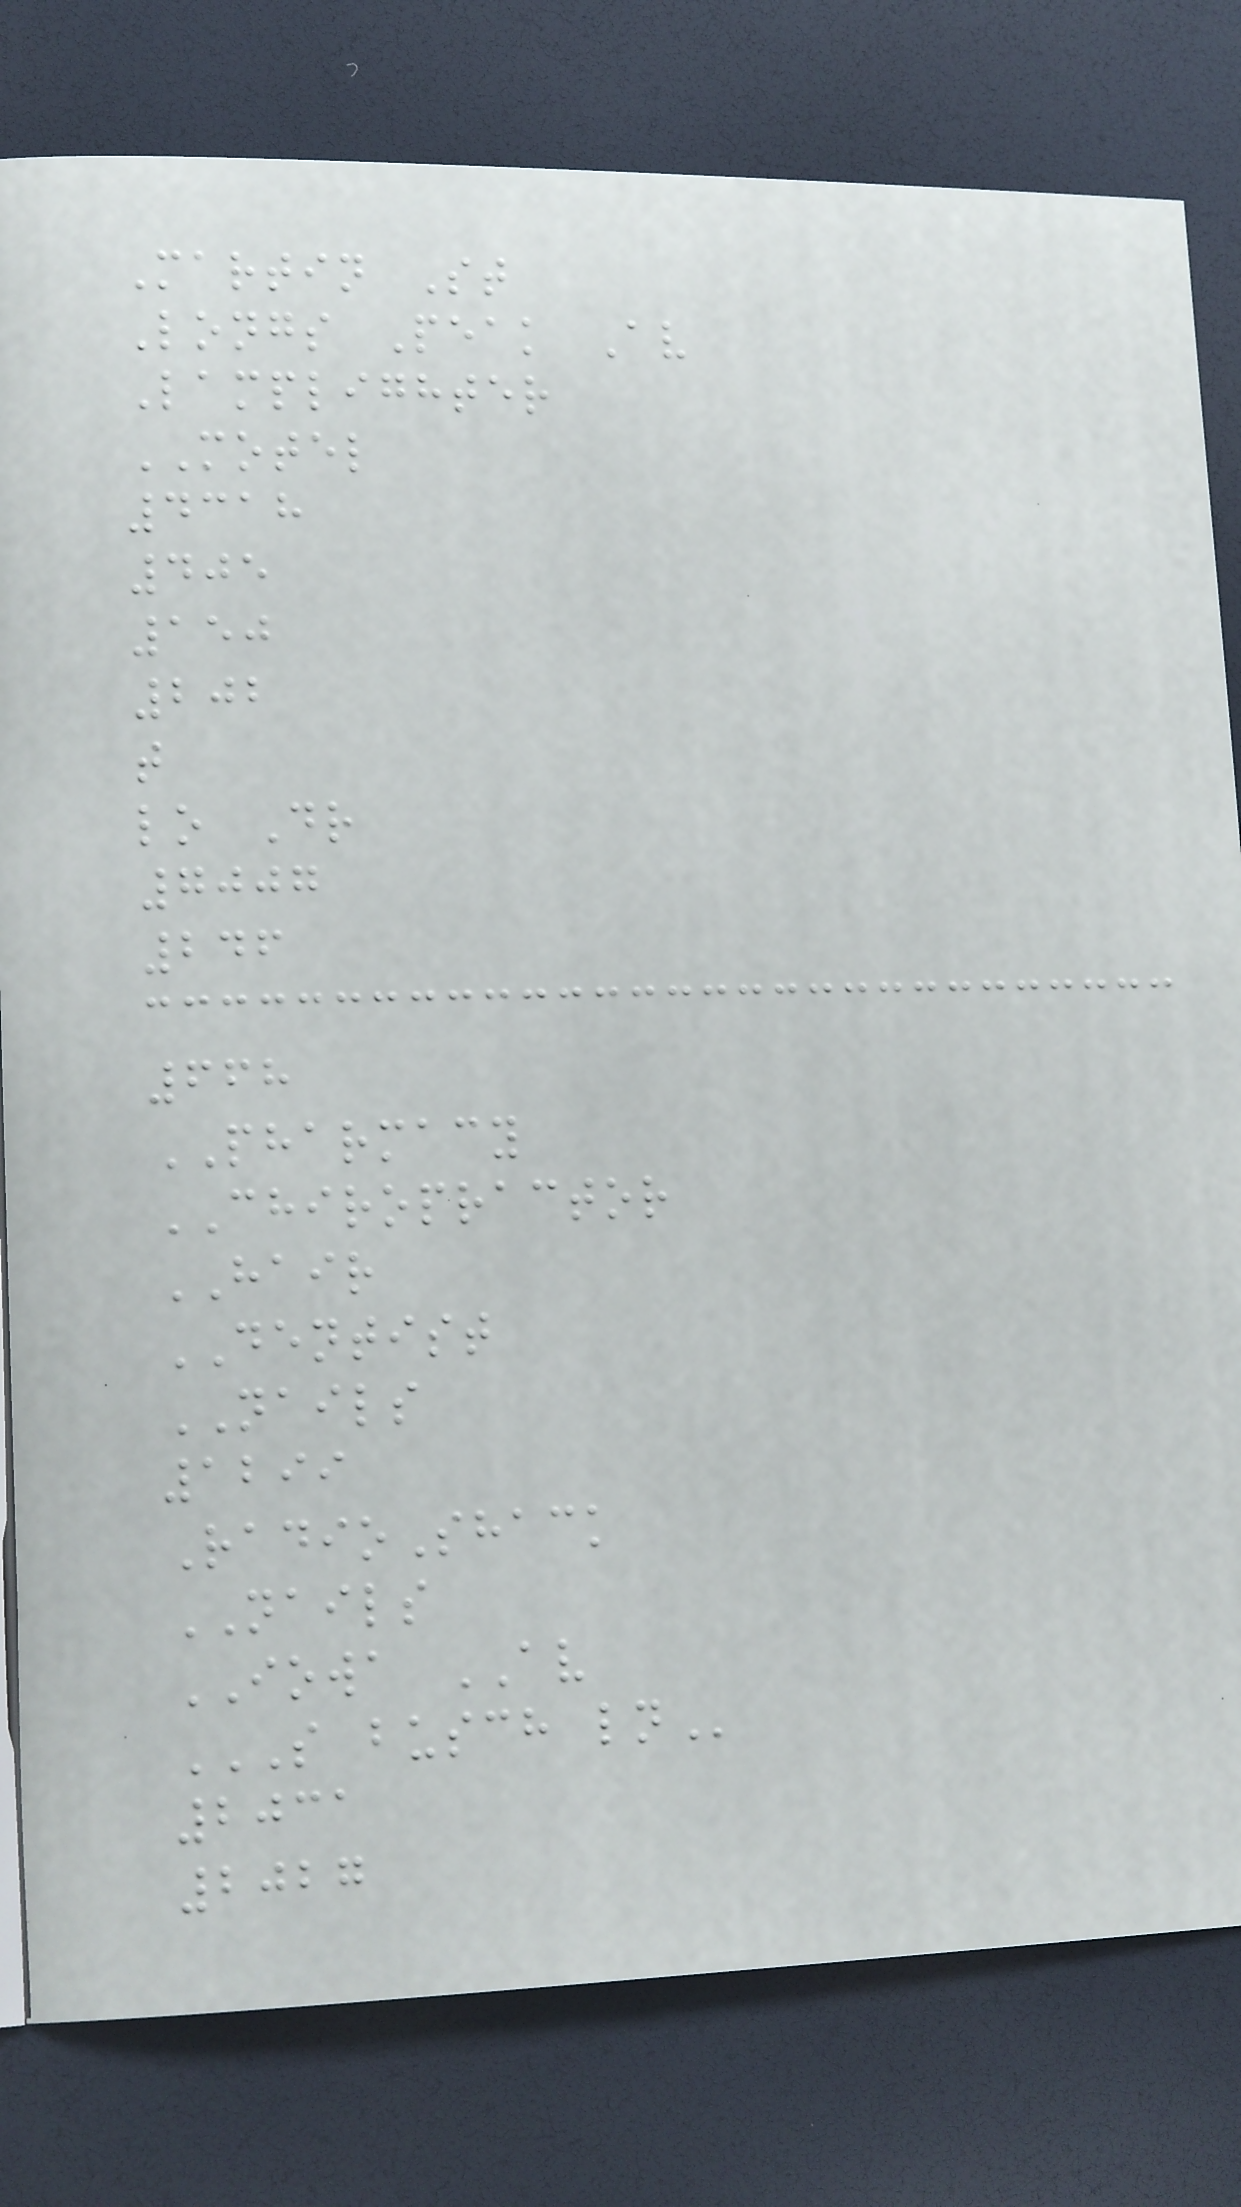Martin St
Longs Peak Av
Lamplighter
MOTEL
4318
405
150
202
t
lo Dr
7007
246
668
PHARMACY
CHIROPRACTOR
HAIR
DENTIST
NAILS
1299
RadioShack
NAILS
IOWA AV
S BUSCH LN
2031
2027
